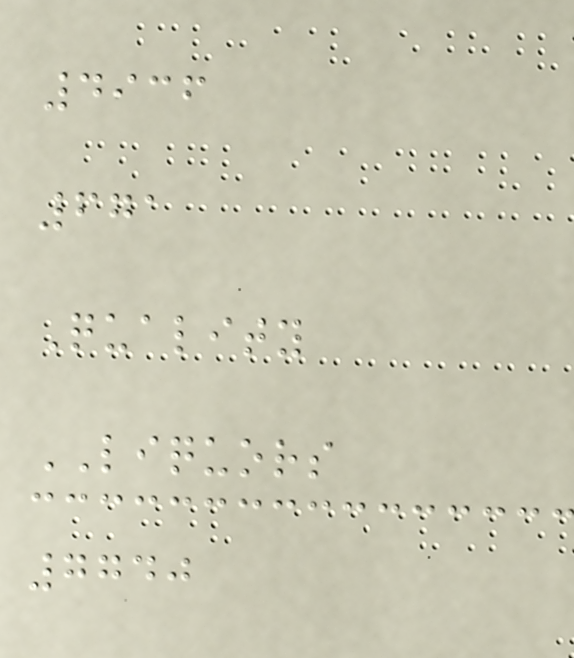4936
671
Quality
LIQUORS
7740
